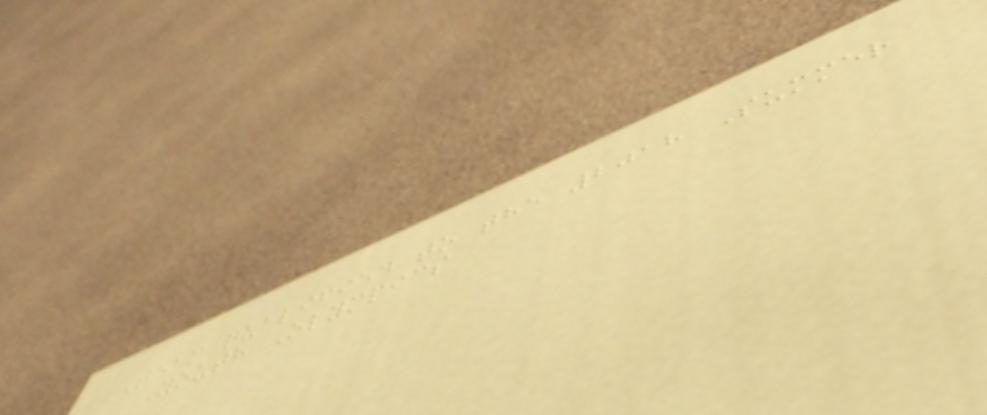Team qualified to the 2018 Summer
Youth Olympics
